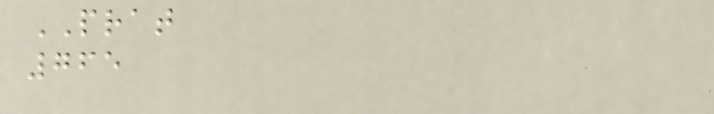PRAT
765
